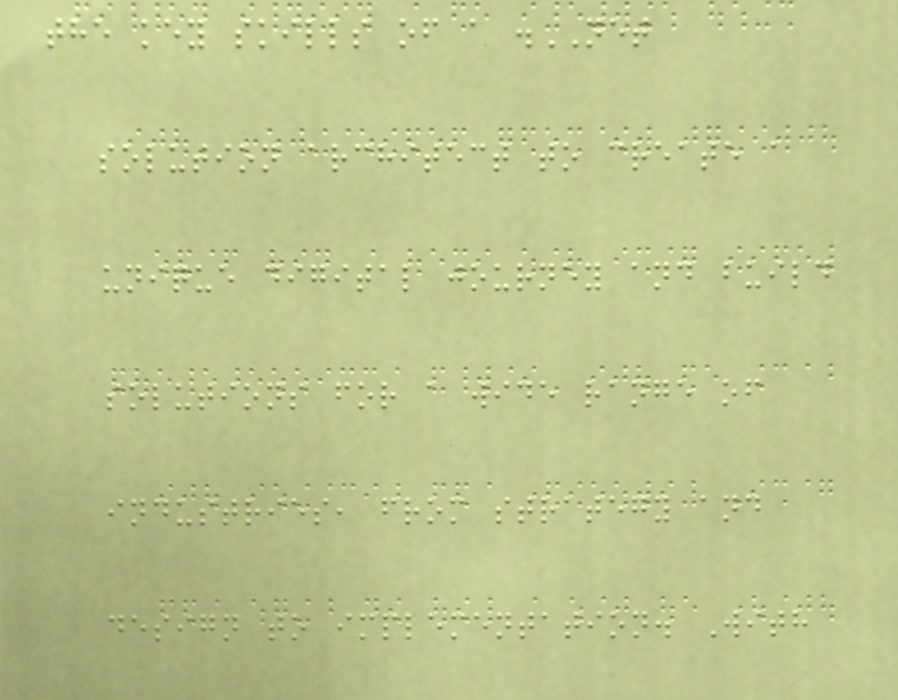the key skills of a .NET
solution architect to create a
unique digital journey and build
solutions for a wide range of
industries, from strategy and
design to implementation. With
